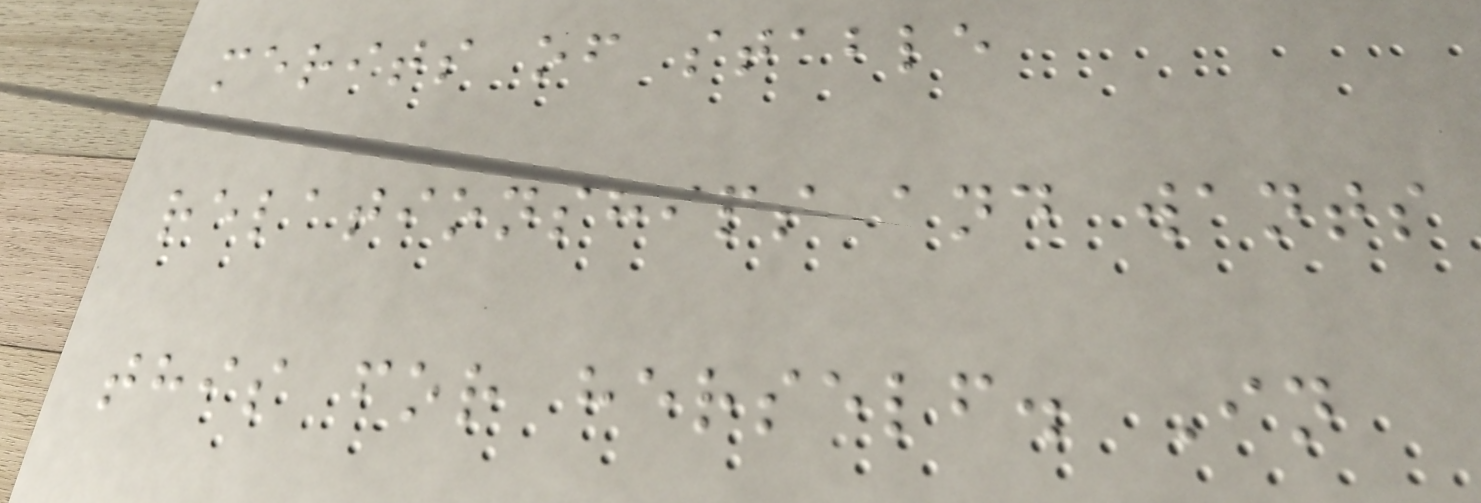merits of stable
relationships and wants
this for herself. In
